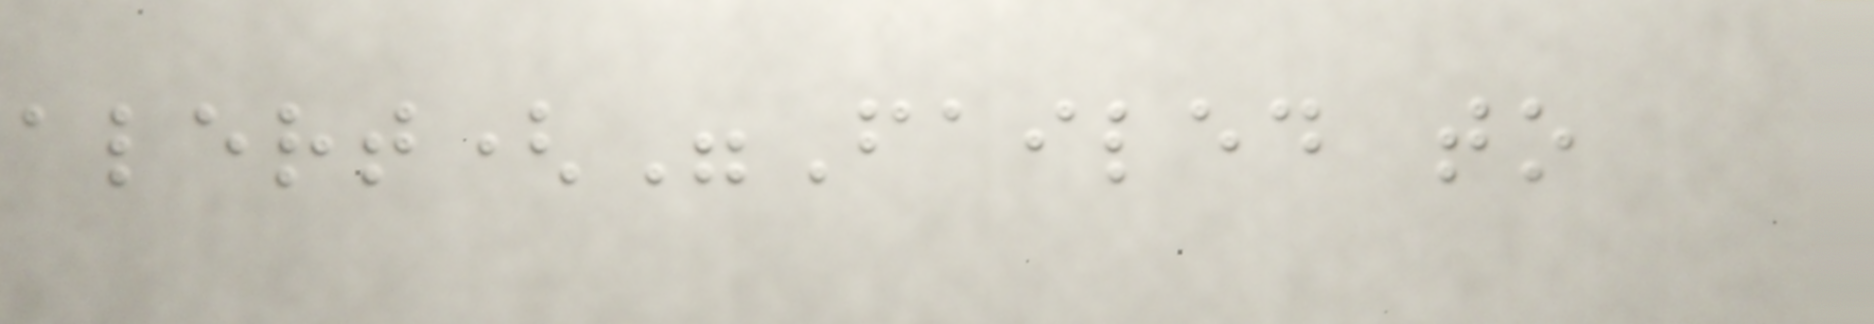alert("Failed to
